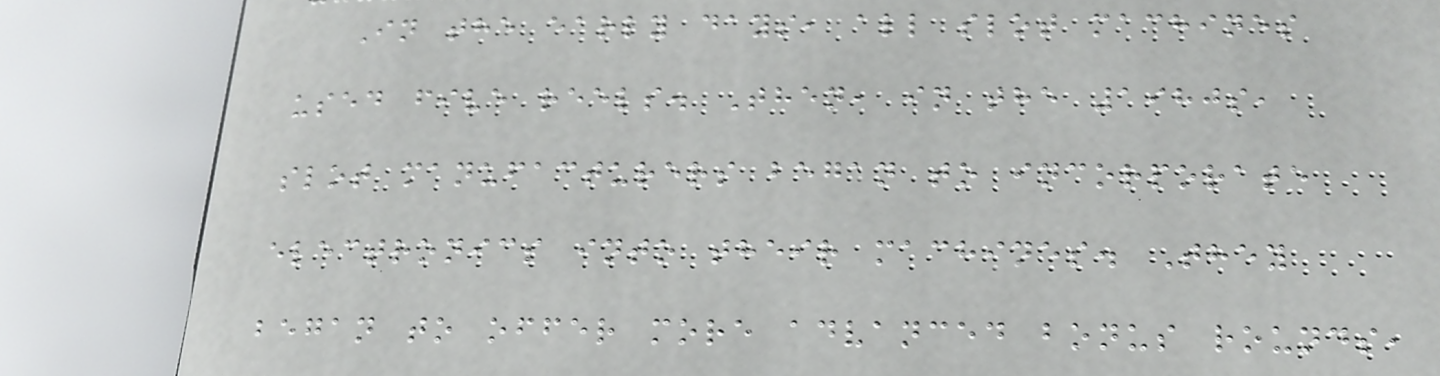In the early days, all slot machines
used five reels. Then, in the 1980s,
slot manufacturers began to incorporate
electronics into their machines. They
began to offer more advanced bonus rounds,
